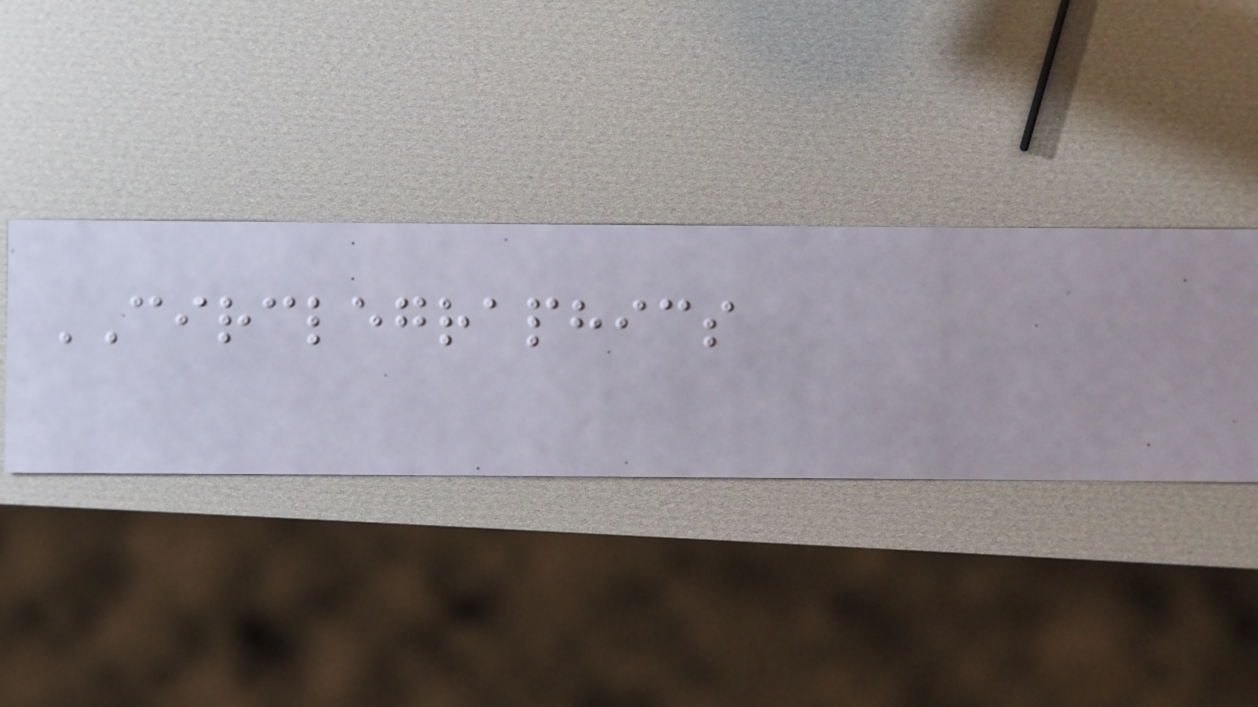CIRCLEGRAPHICS
